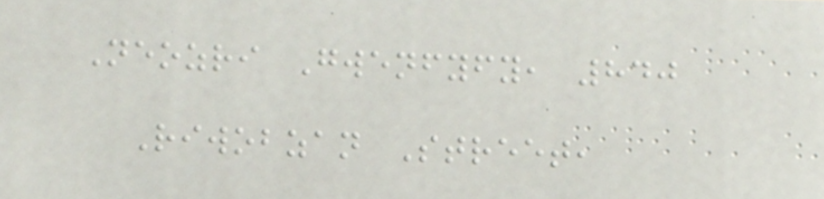Neozri Gwenfyfy, 840
Riwobzan Street,
